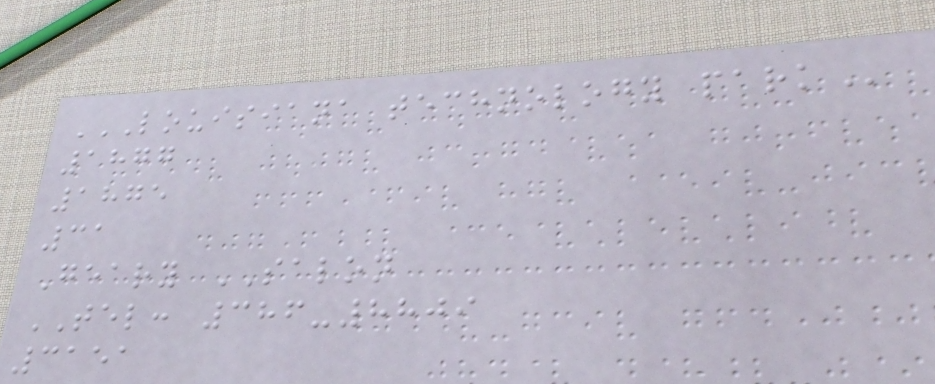LOUISIANA TECHNOLOGY PARK
1877
1875
31
Geary SALON
TEL: 386-8809
3151
